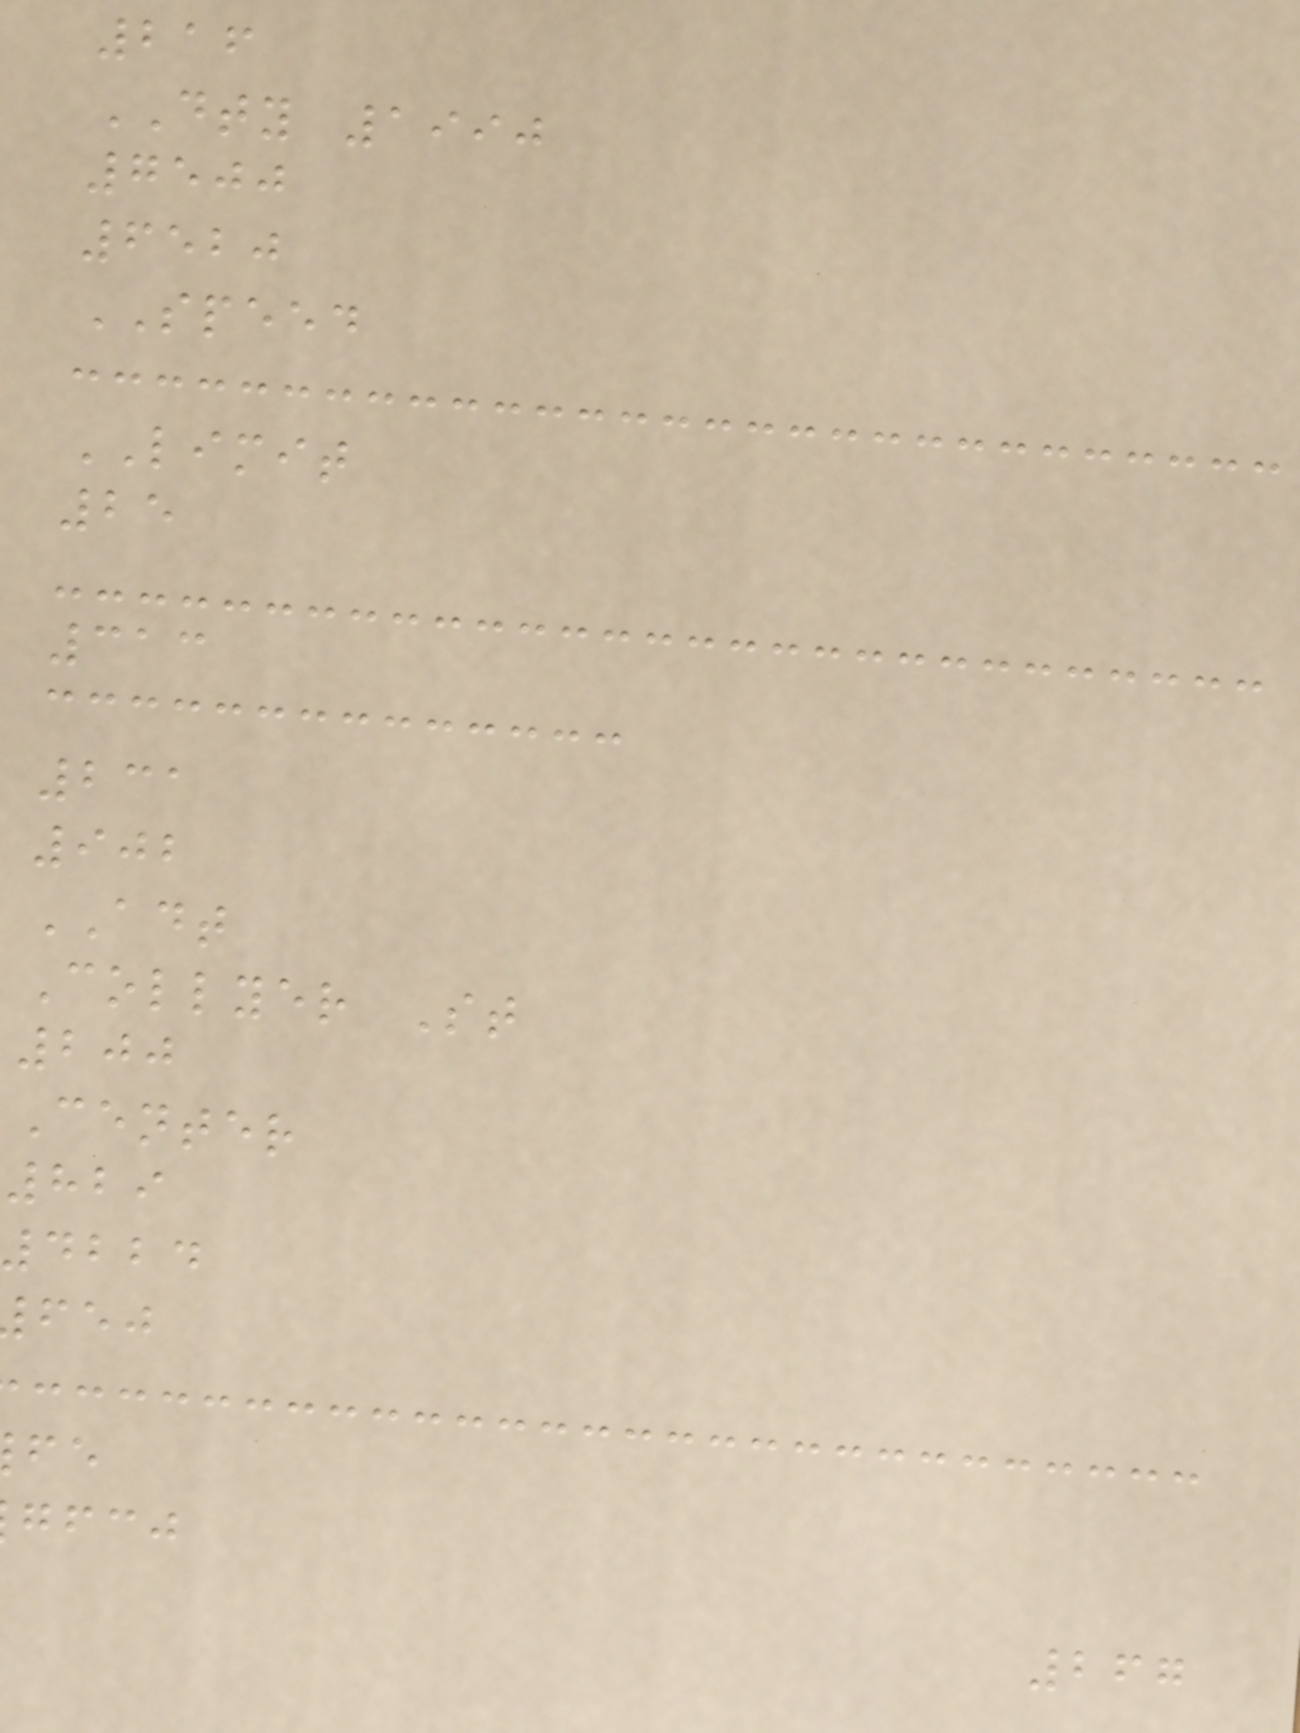216
DTY 1990
7500
6520
SPEED
LIMIT
25
313
231
902
ADT
Collyer St
200
Center
829
4224
gfcj
267
